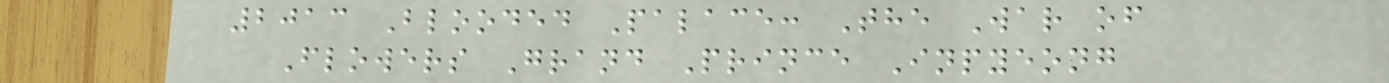2013 Blooded Palace: The War of
Flowers Grand Prince Inpyeong
